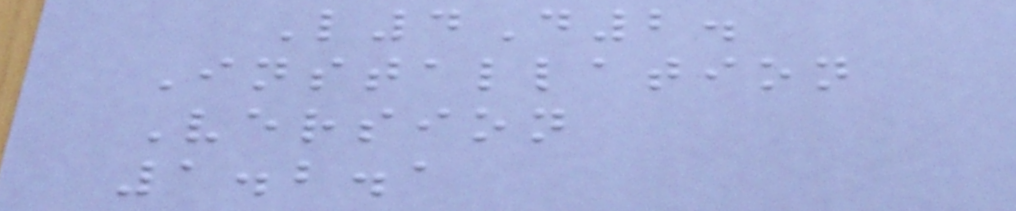L4D2.
Installation
Version
1.2.1
